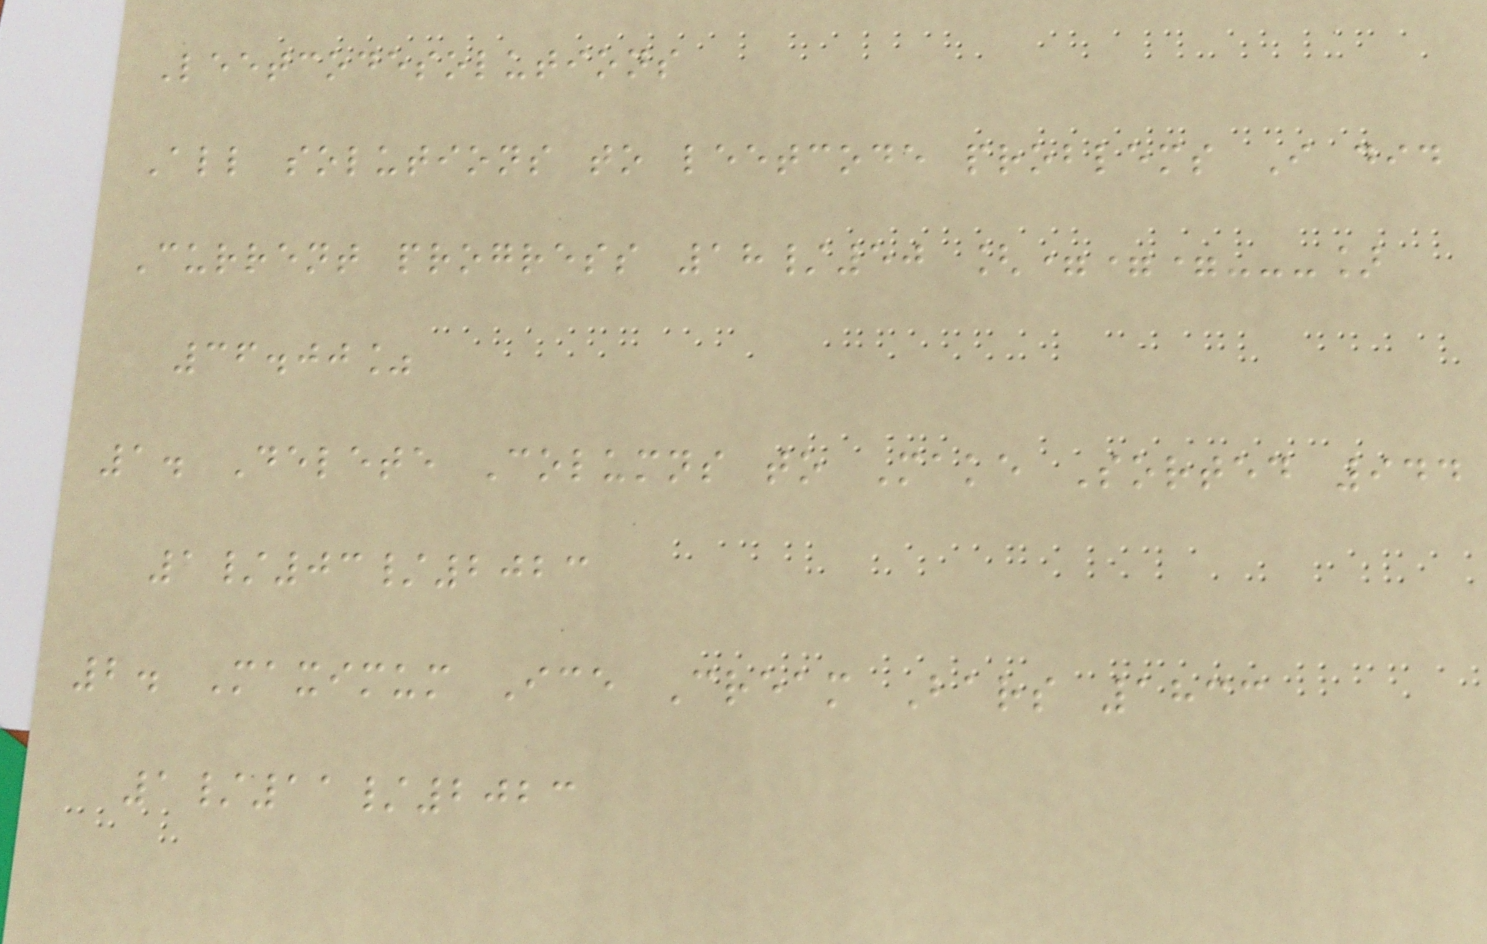Leetcodesolutions
All solutions to leetcode problems I did
Current progress 18/50 [===---]
36.00%
1. Delete Columns to Make Sorted 944
1/03/2023
2. Maximum Ice Cream Bars 1833
1/11/2023
